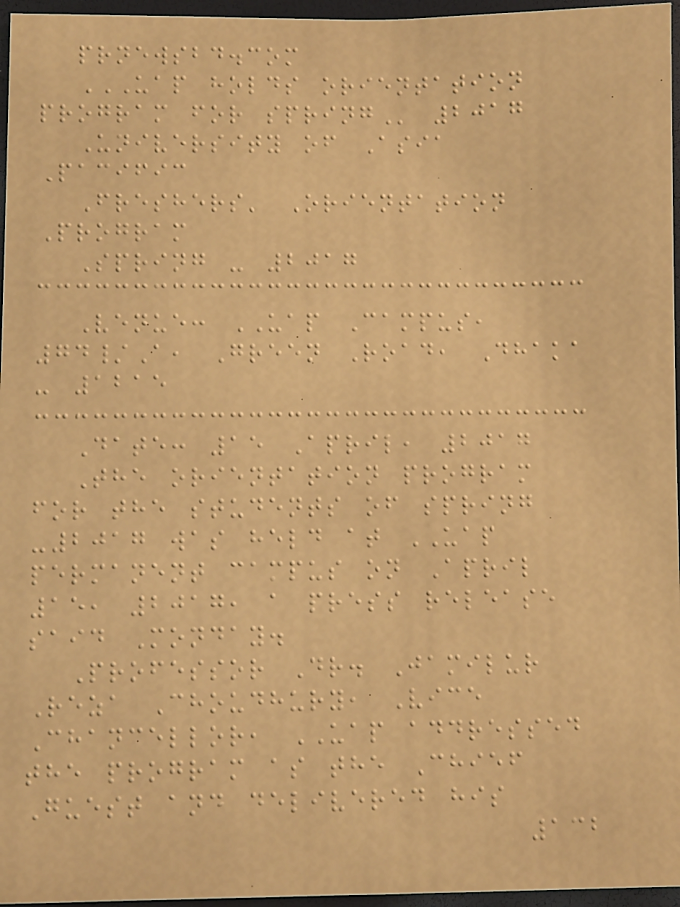prnewsbd.com
UAP HOLDS ORIENTATION
PROGRAM FOR SPRING 2017
University of Asia
Pacific
Freshers' Orientation
Program
Spring - 2017
Venue: UAP Campus,
74/A, Green Road, Dhaka
- 1215
Date: 15 April, 2017
The orientation program
for the students of spring
-2017 was held at UAP
permanent campus on April
15, 2017, a press release
said Monday.
Professor Dr. Jamilur
Reza Choudhury, Vice
Chancellor, UAP addressed
the program as the Chief
Guest and delivered his
132
